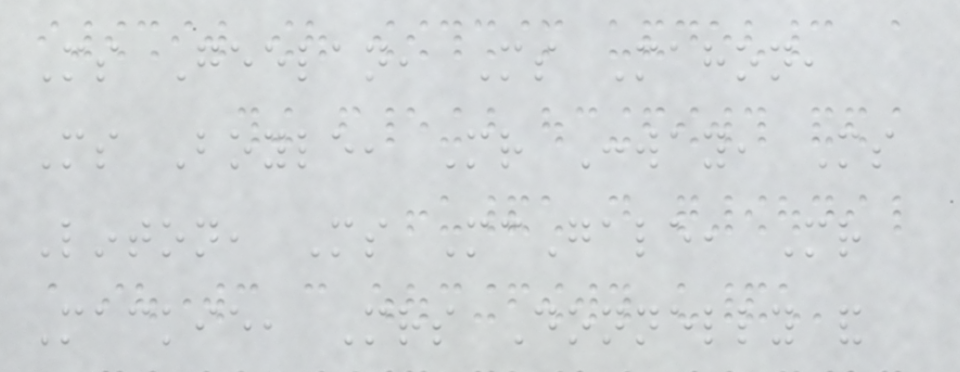Ms Geelan, Ms Mahon,
Ms Boyle, Mr Conway, Ms
Linton, Ms McGale, Mr
Mackie, Mrs Donnelly and
